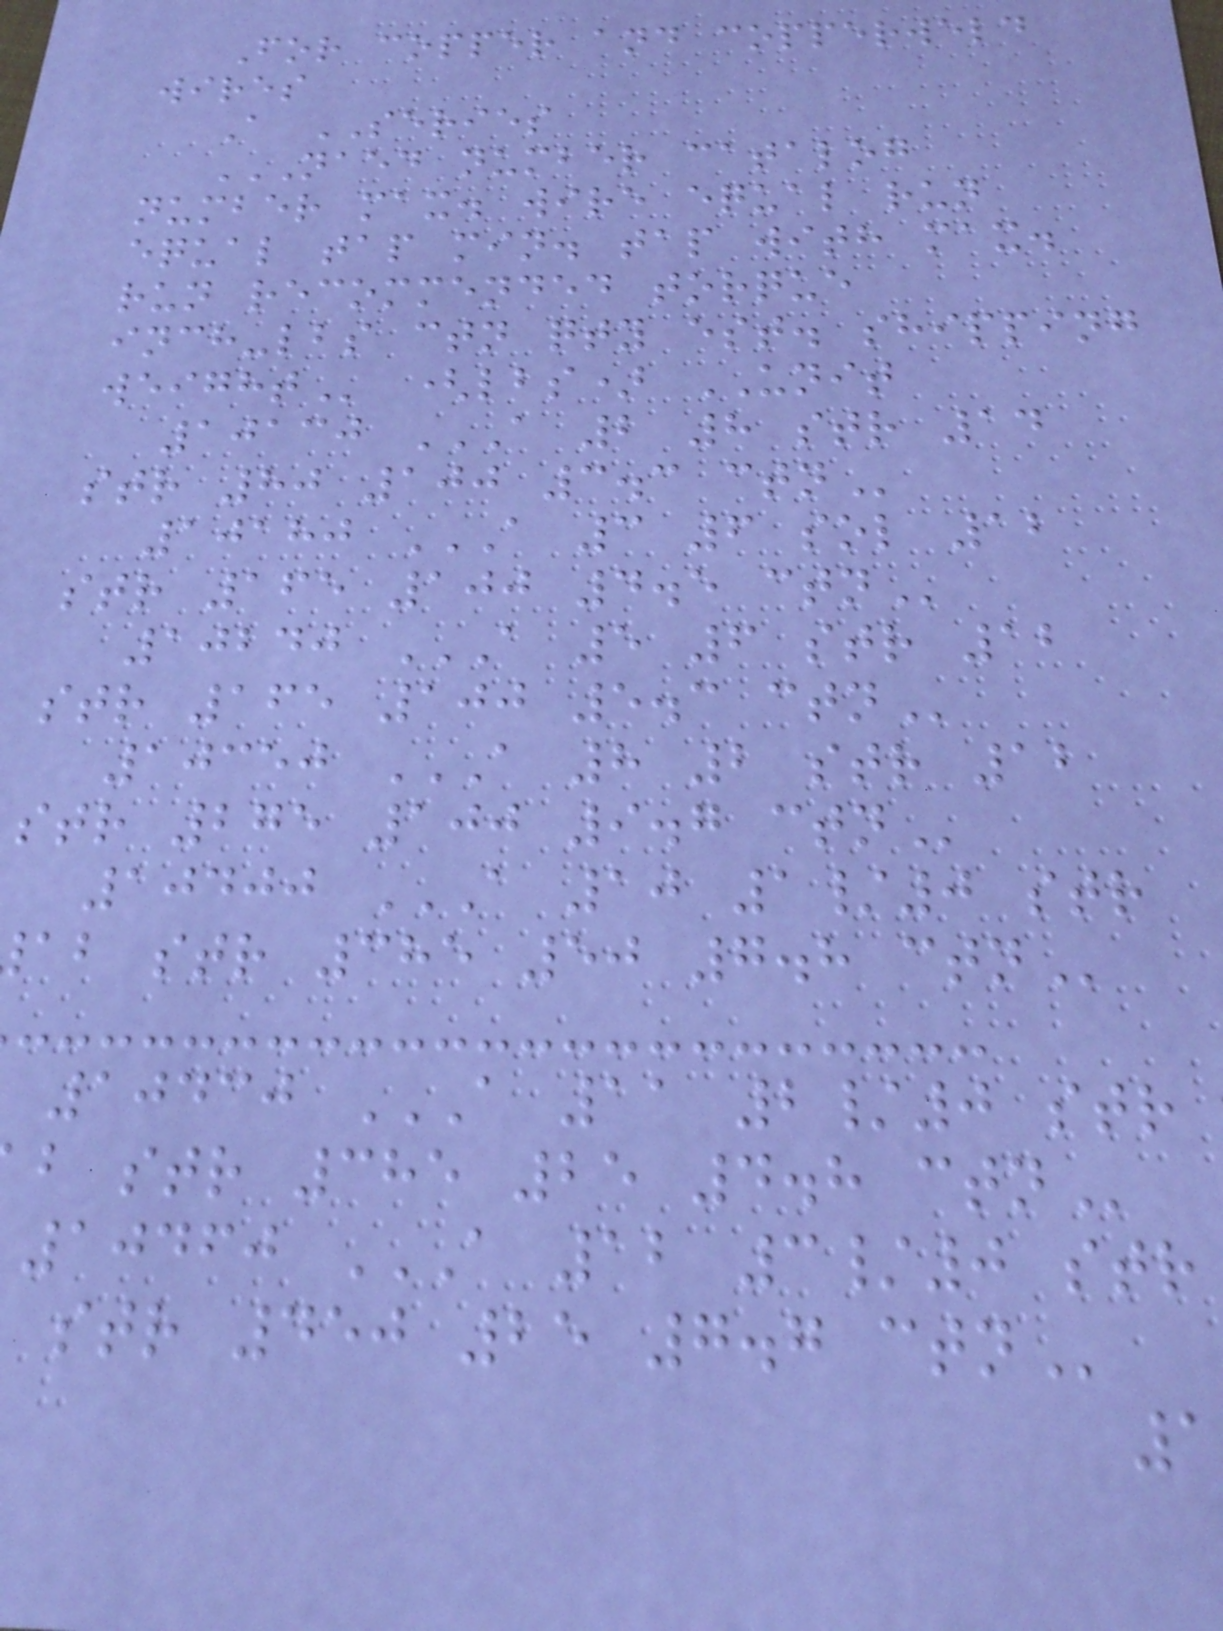For copper and copperweld
wires
A SERIES
NAED NUMBER CATALOG
number max. wire equal run
equal tap min. tap with max.
run recommended torque
inch-lbs ctn qty est. shipping
(lbs) UNIT
10130 A 2 8 STR 14
str 80 100 3.3
10180 A 3 6 SOL 12
str 165 100 4.5
10240 A 5 6 STR 12
str 165 100 5.3
10350 A 8 2 STR 12
str 275 100 9.7
10400 A 10 1/0 STR
ab str 385 50 7.8
10430 A 11 2/0 STR
b str 385 25 4.8
10460 A 12 3/0 STR
str 450 25 7.7
